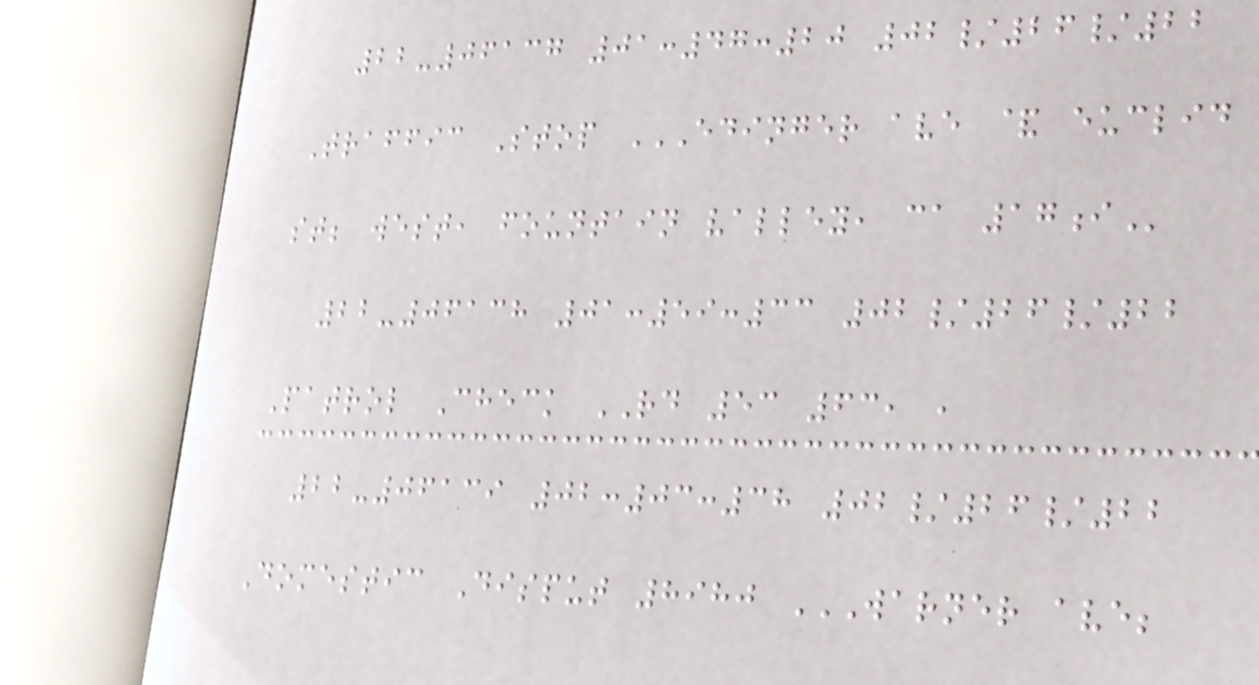22-06137 01:47:20 02/26/22
Traffic Stop EDINGER AVE & EUCLID
ST; WEST, FOUNTAIN VALLEY, CA 17I
22-06138 01:59:33 02/26/22
Patrol Check RD 53 63, ,
22-06139 02:03:38 02/26/22
Domestic Disput 8980 WARNER AVE;
